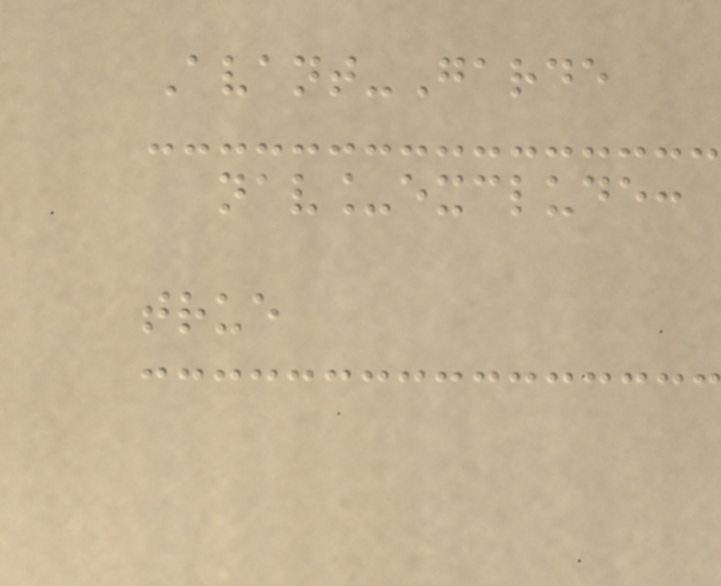Avant-Garde
nav_exclude:
true
